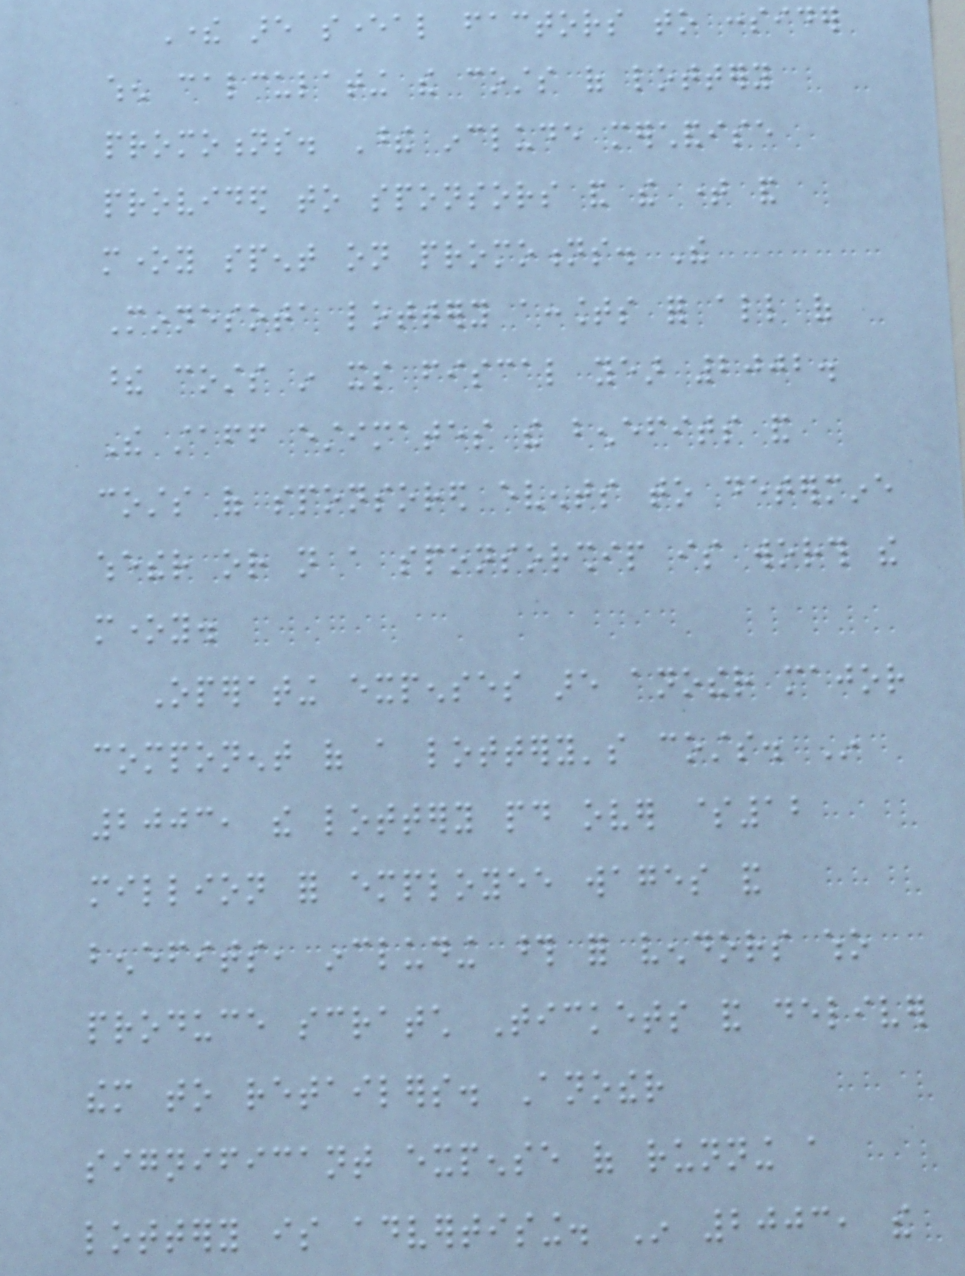There are several factors to consider
when calculating the costs of lottery
promotions. These include merchandise
provided to sponsors and the time and
money spent on promotions. The
Minnesota lottery accounts for all of
these costs in its fiscal year 2002.
The staff estimates the benefits and
costs of sponsored events to determine
whether or not a sponsorship is worth the
money.
Operating expenses are another major
component of a lottery's costs. In
2003, the lottery paid over $12
million for employee wages and
benefits, including those for vendors who
produce scratch Tickets and deliver
them to retailers. Another
significant expense of running a
lottery is advertising. In 2003, the
